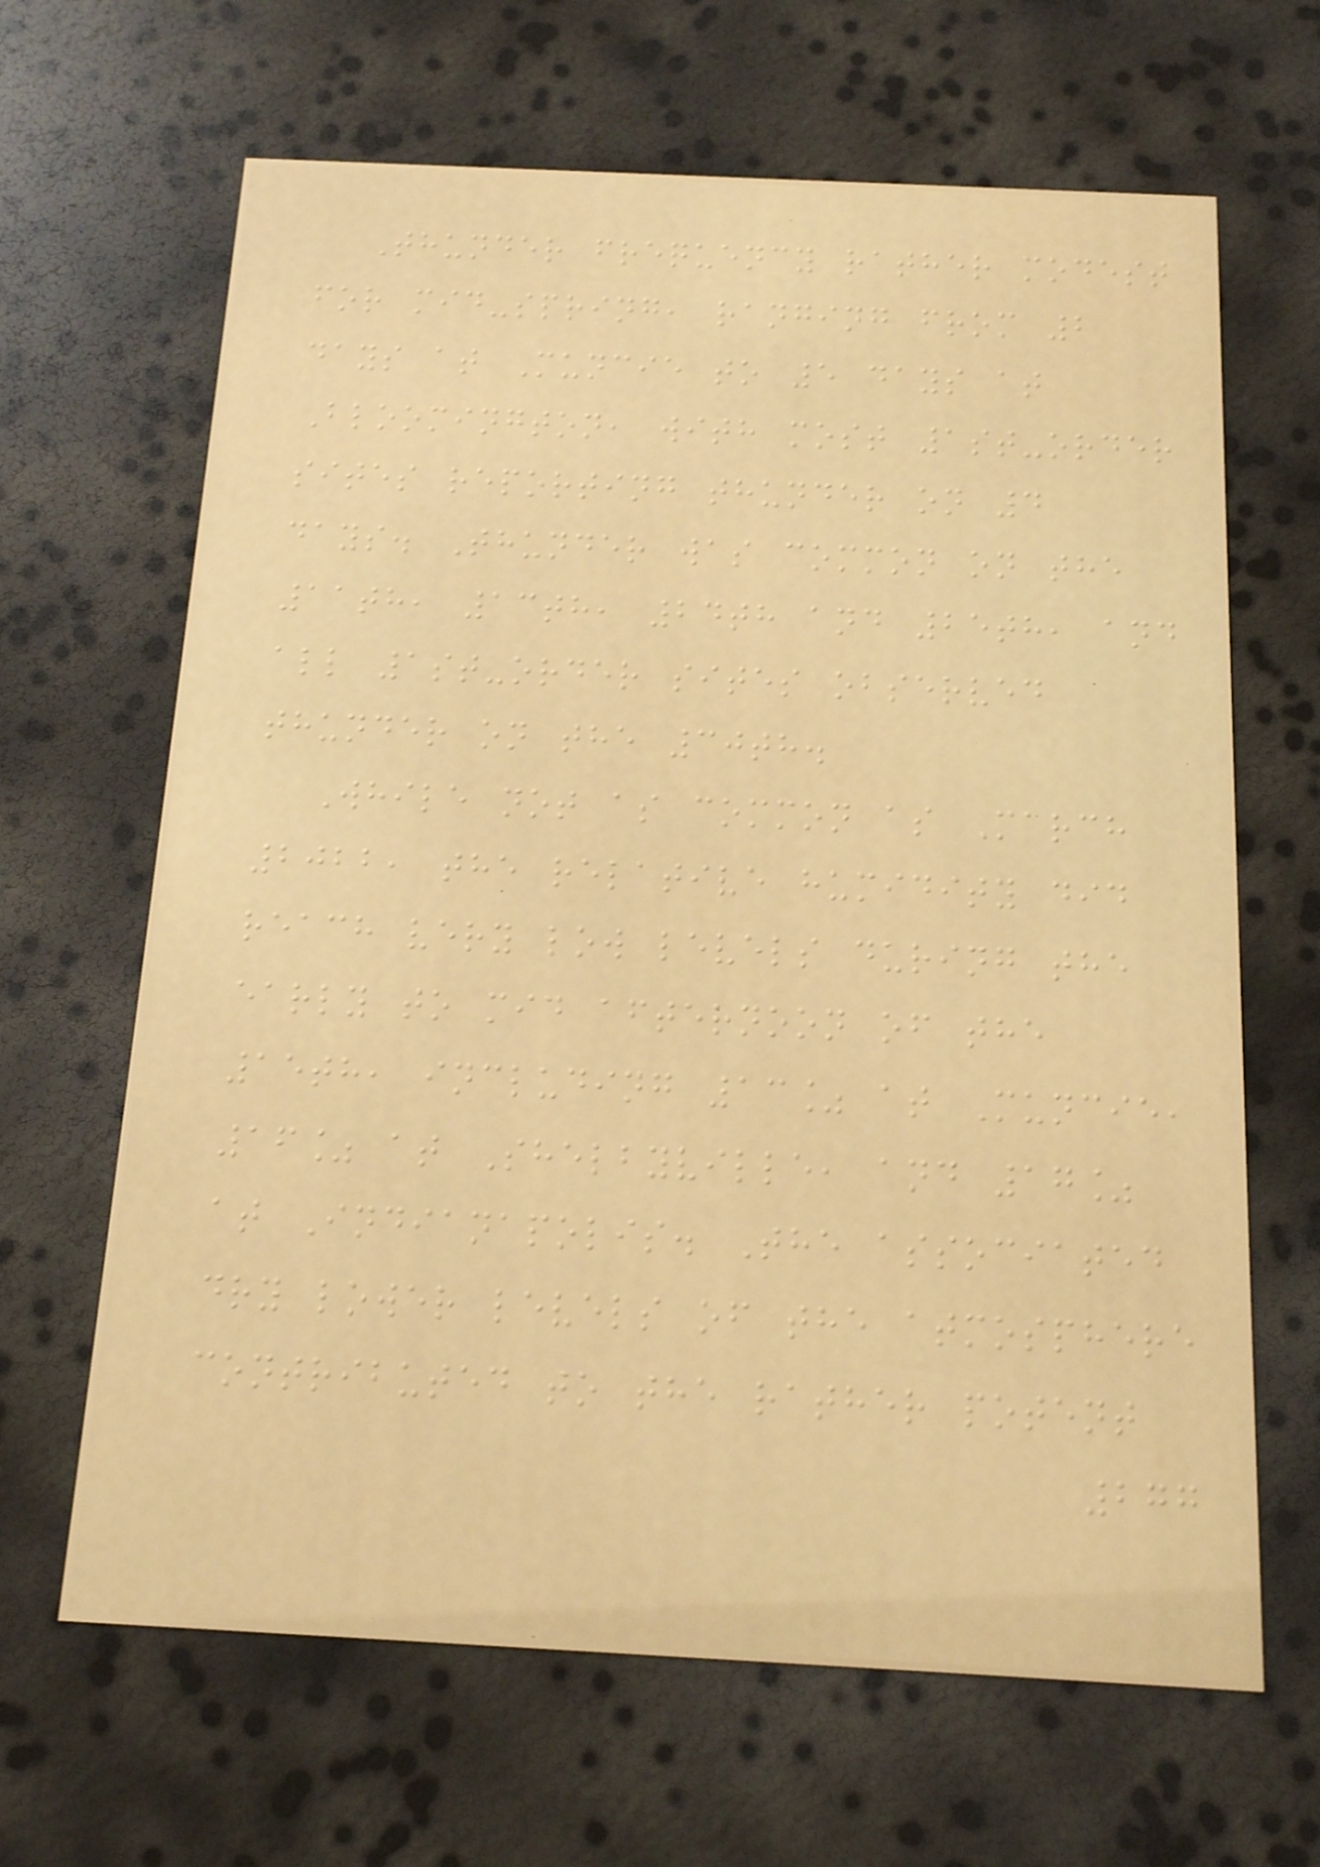Thunder frequency rather modest
for mid-spring, ranging from 2
days at Muncie to 5 days at
Bloomington, with most 1st-order
sites reporting thunder on 4
days. Thunder was common on the
11th, 13th, 24th and 25th, and
all 1st-order sites observed
thunder on the 30th.
While not as common as March
2022, the relative humidity did
reach very low levels during the
early to mid afternoon of the
15th, including 13% at Muncie,
16% at Shelbyville, and 17%
at Indianapolis. The associated
dry lower levels of the atmosphere
contributed to the rather potent
277
